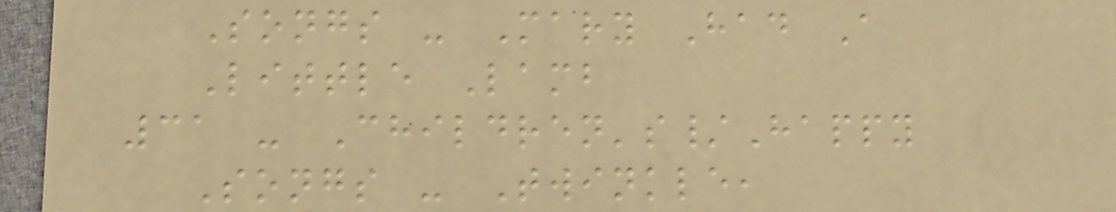Songs - Mary Had A
Little Lamb
31 - Children's/Happy
Songs - Twinkle,
